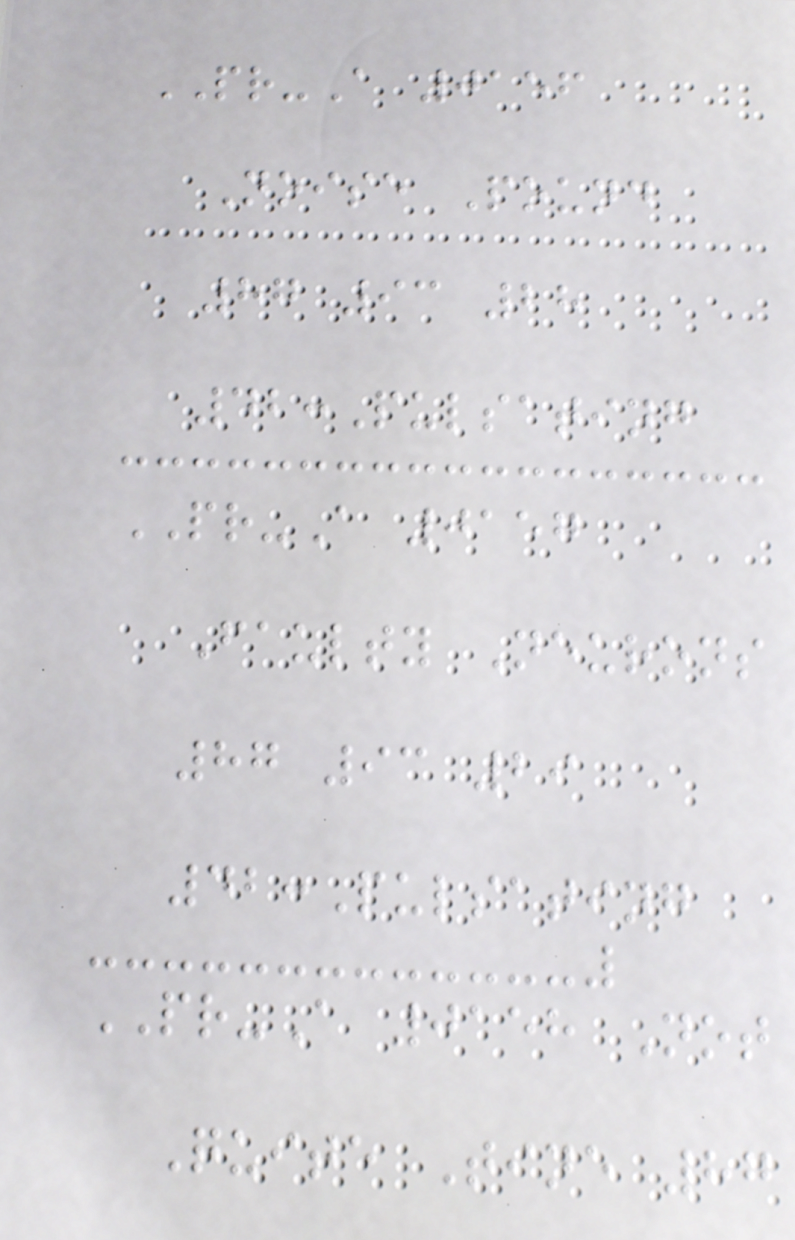PR-A 0156
Noise Pound
87 93 28
42:Pulsating
PR-A 0157
Faulty Neurons
87 93 29
42:Pulsating
PR-A 0158 Not
Quite Tine 87
